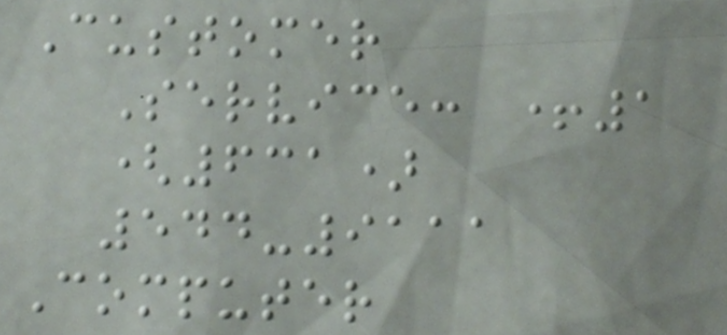Customer
Service: +1
(631)
544-9111
Computer
